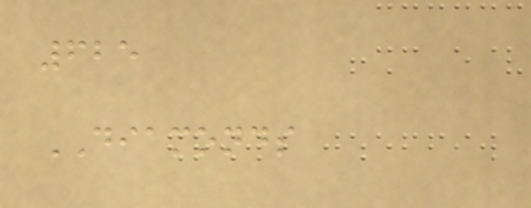625
DIAMONDS
